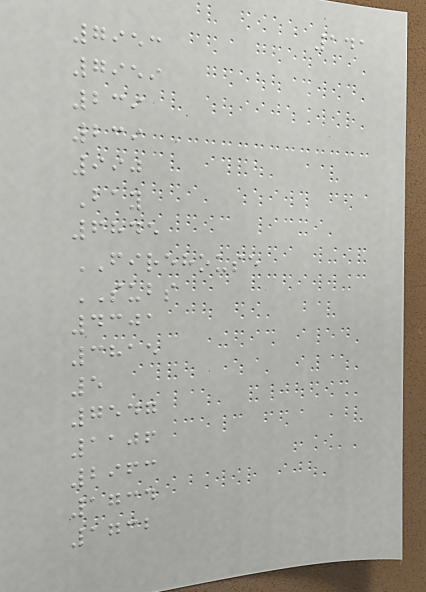141
7953
7959
239
239
990
Bay
6845
FIREHOUSE
SUBS
4301
3815
5
7547
1106
2963
1734
1732
